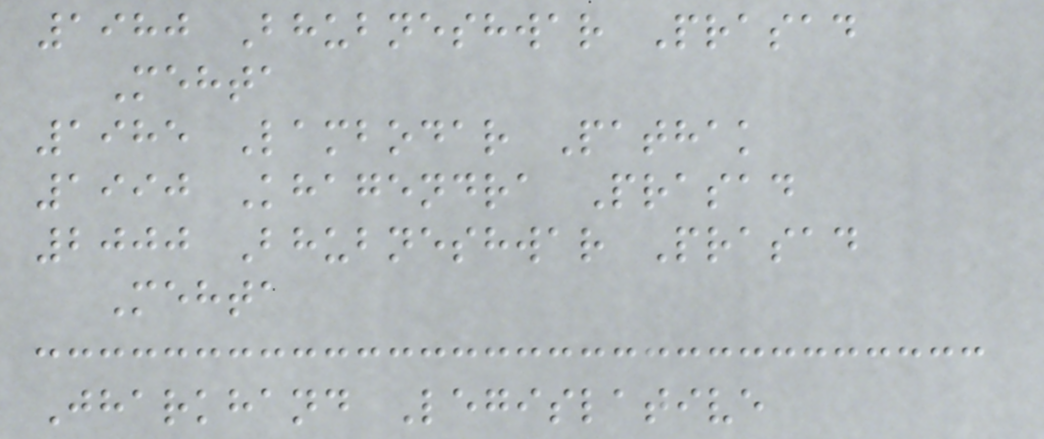1980 Bhubneshwar Prasad
Mehta
1985 Lambodar Pathak
1990 Khagendra Prasad
2000 Bhubneshwar Prasad
Mehta
Jharkhand Legislative
